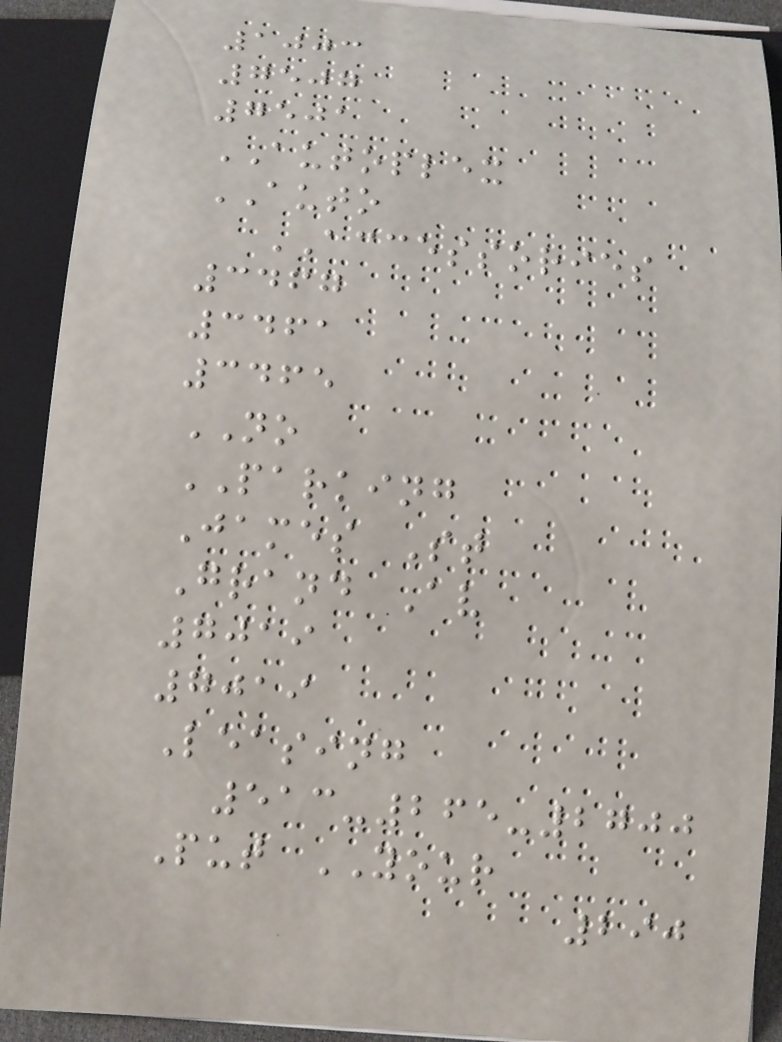1003
7507
7501
AUTOPLEX
AUTO
ACCESSORIES
3467
3461
3465
NO
PARKING
James St
Grand Av
7019
7019
Leasing
513-265-2700
Put YOUR
290
